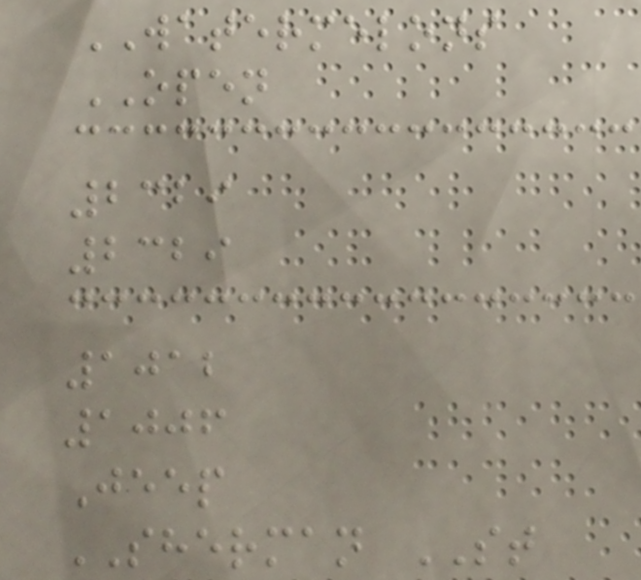WATERMELONS
OPEN
2329
2329
1012
1006
Jeep
SHERMAN ST
